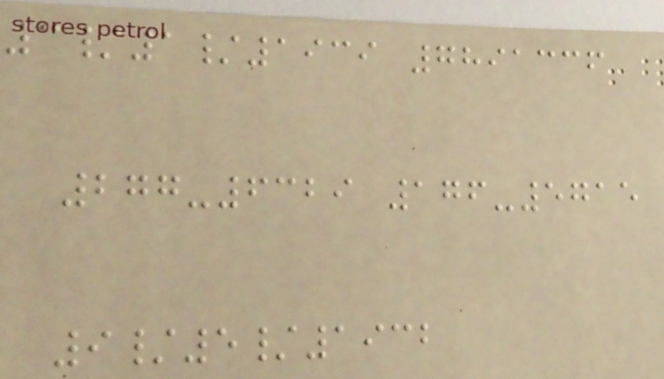3/1/1939 7891336
277-6329 176-5715
9/5/1932
